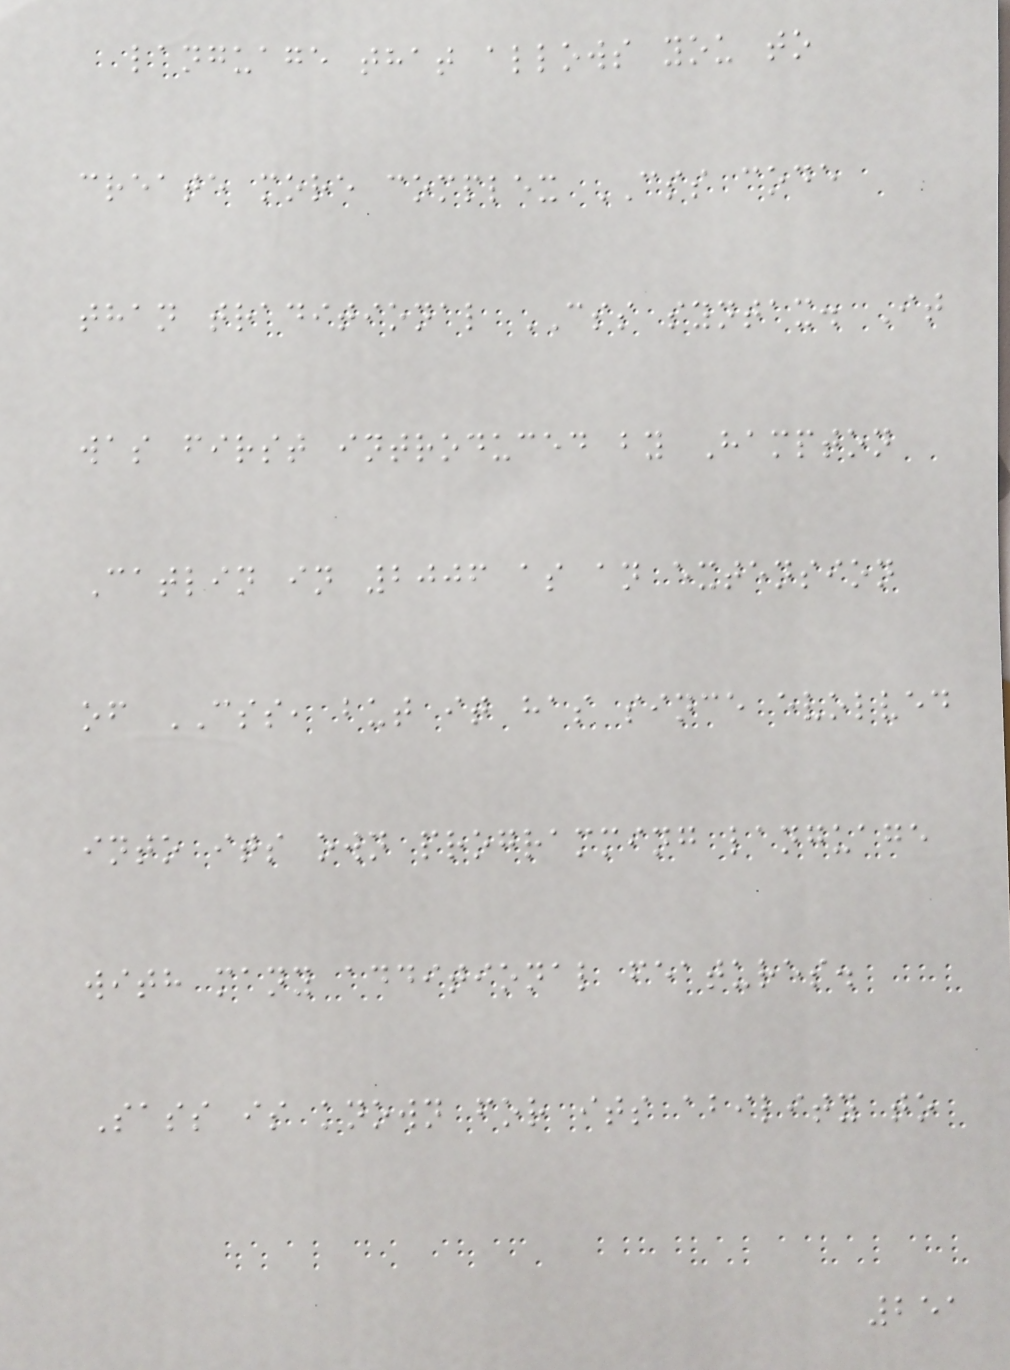language that allows you to
create more complex CSS code
than traditional CSS syntax. It
was first introduced by Hampton
Catlin in 2006 as an extension
of CSS, but it has since evolved
into its own programming language
with many additional features.
Sass is known for its ability to
251
